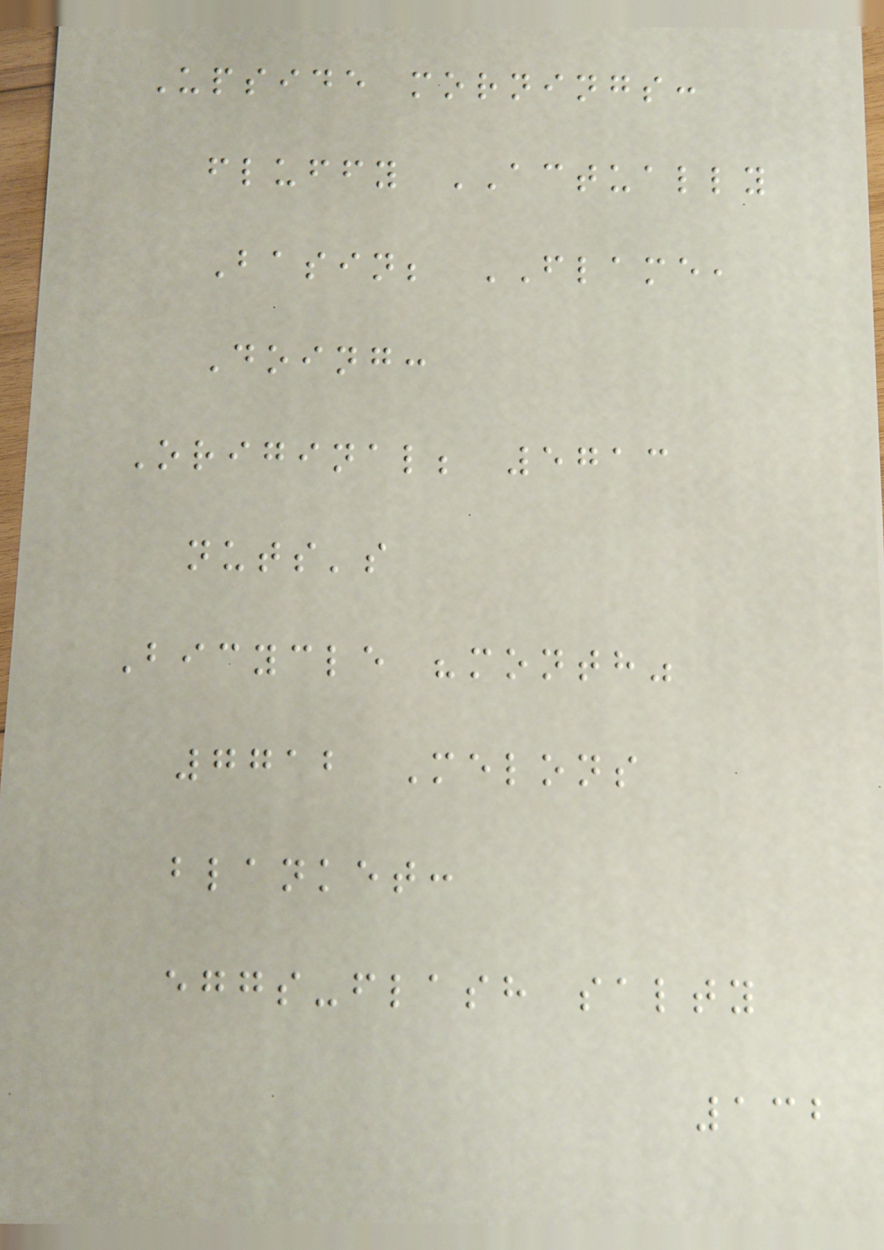Upside mornings:
fluffy ACTUALLY
Basin; FLAME,
Doing:
Original; 5713
nuts's
Bicycle "month"
7712 Melons
blanket:
eggs-flash salty
132
